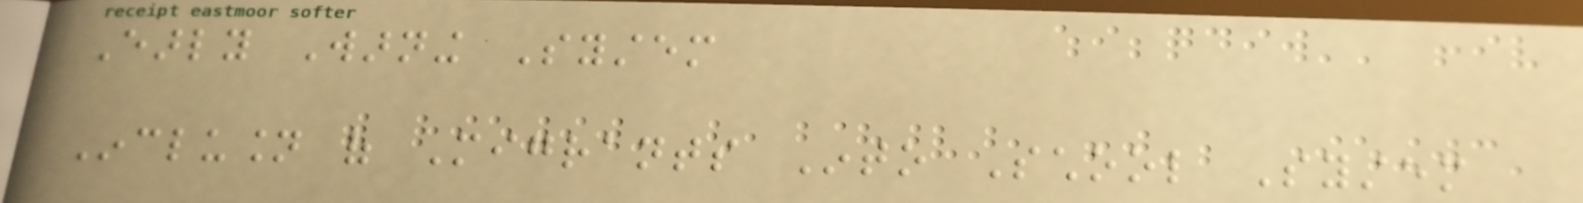Early Warning System
Inclusion of Migrants Into School System
